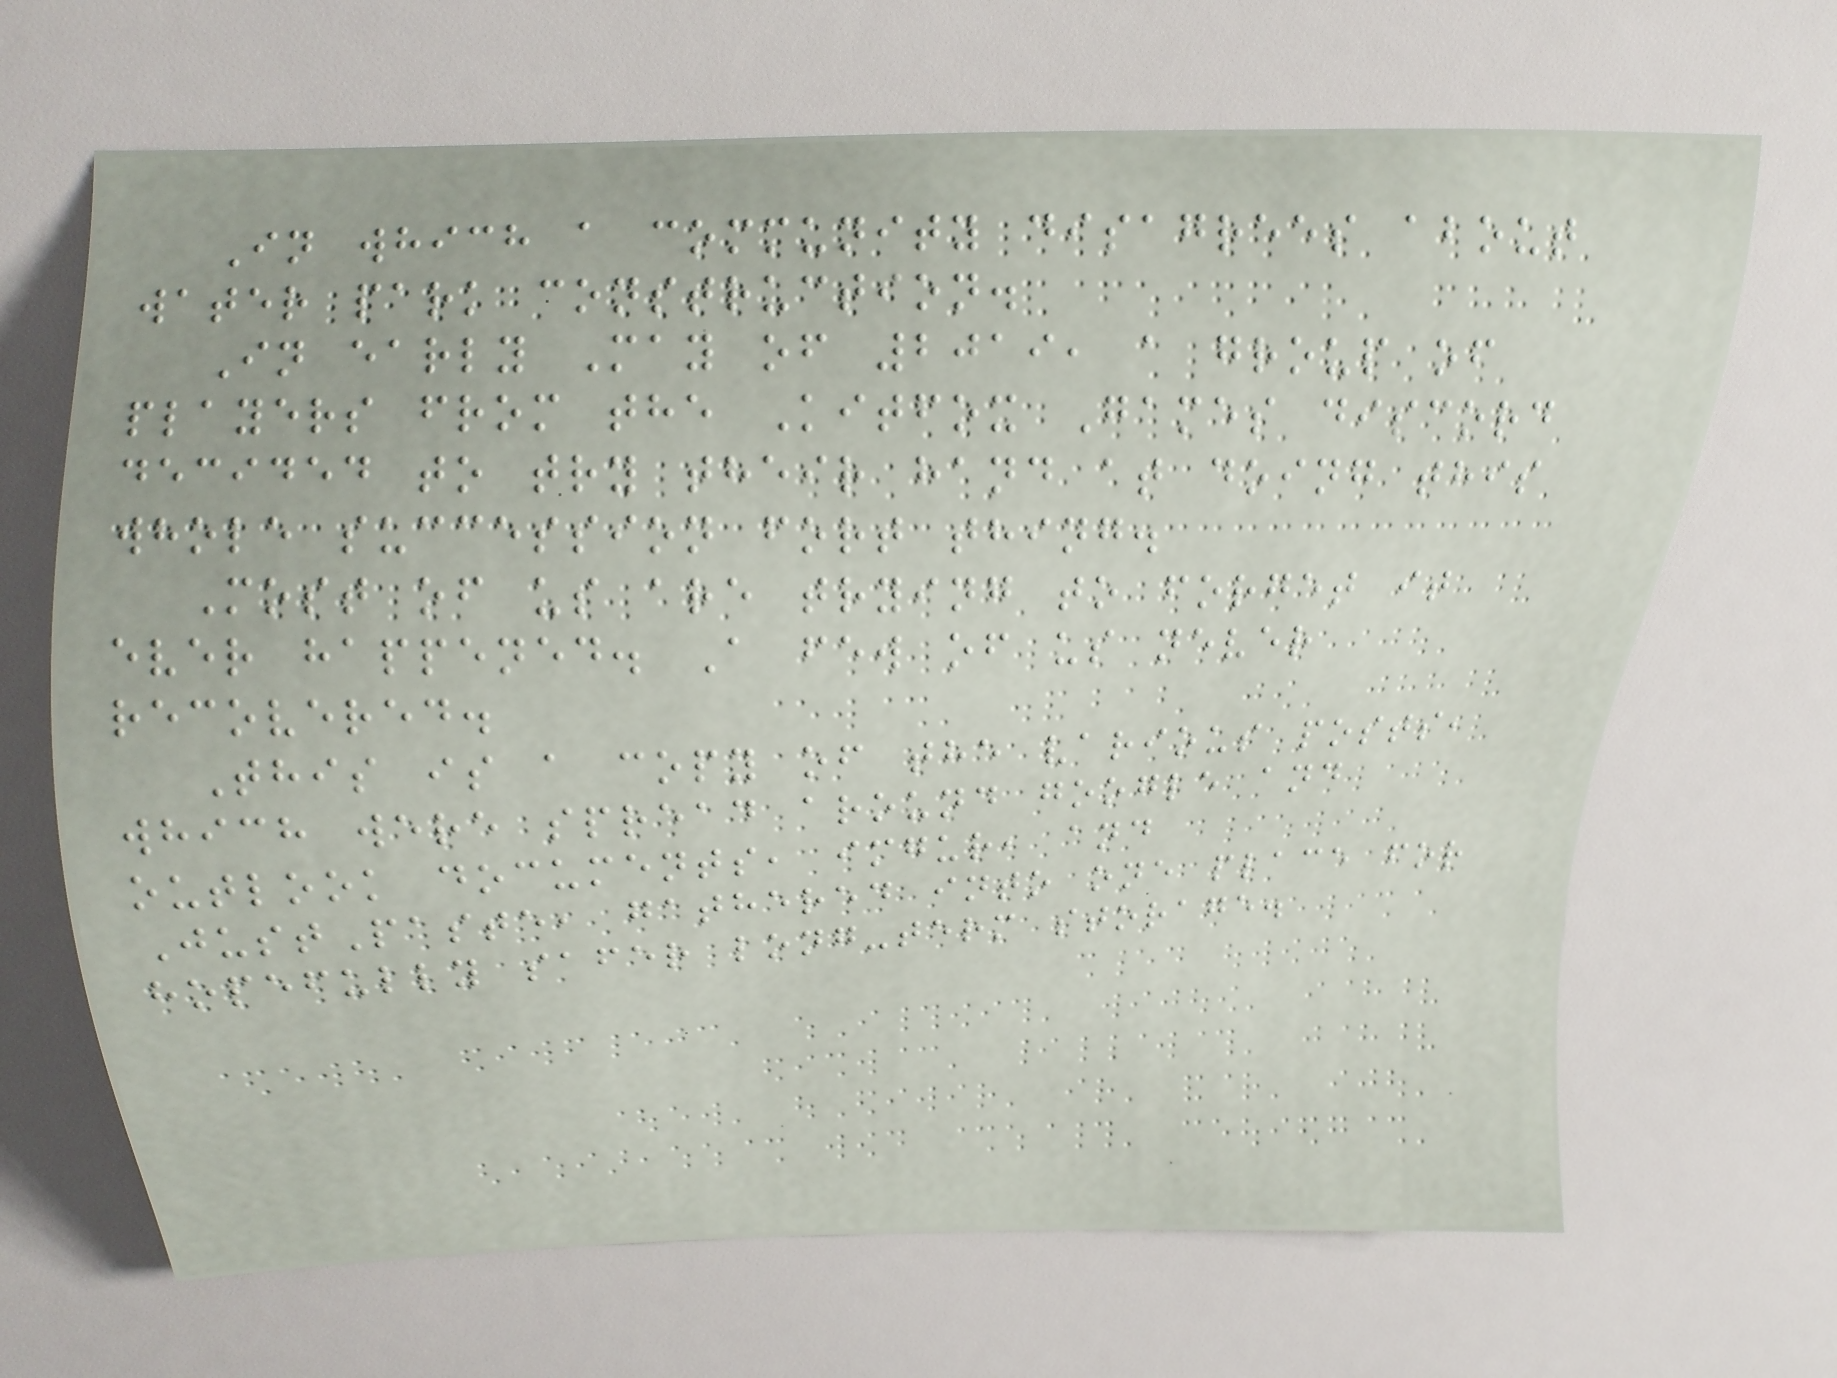In which a community disagrees about
water park construction.
In early May of 2019, a group of
players from the Kitfox Games discord
decided to try their hand at doing this
whole succession fort thing.
Most of us are trying to forget it
ever happened. A few of us never
recovered.
This is a copy of the various posts,
which were spread around google and
outlook documents, imgur, and
JustPaste, gathered into one place for
hopefully safer long-term storage.
